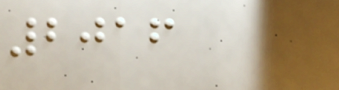2016
